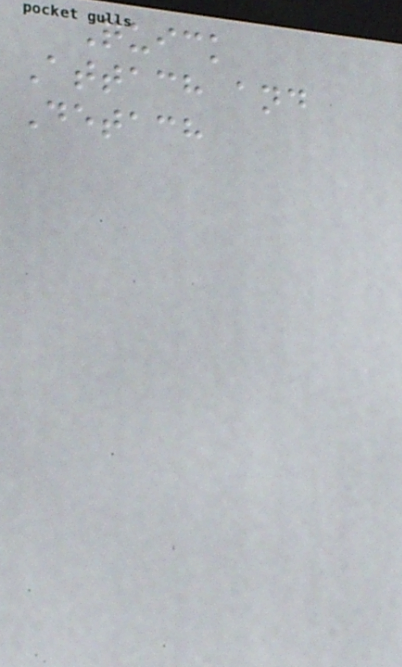Quick
Attach and
Detach
